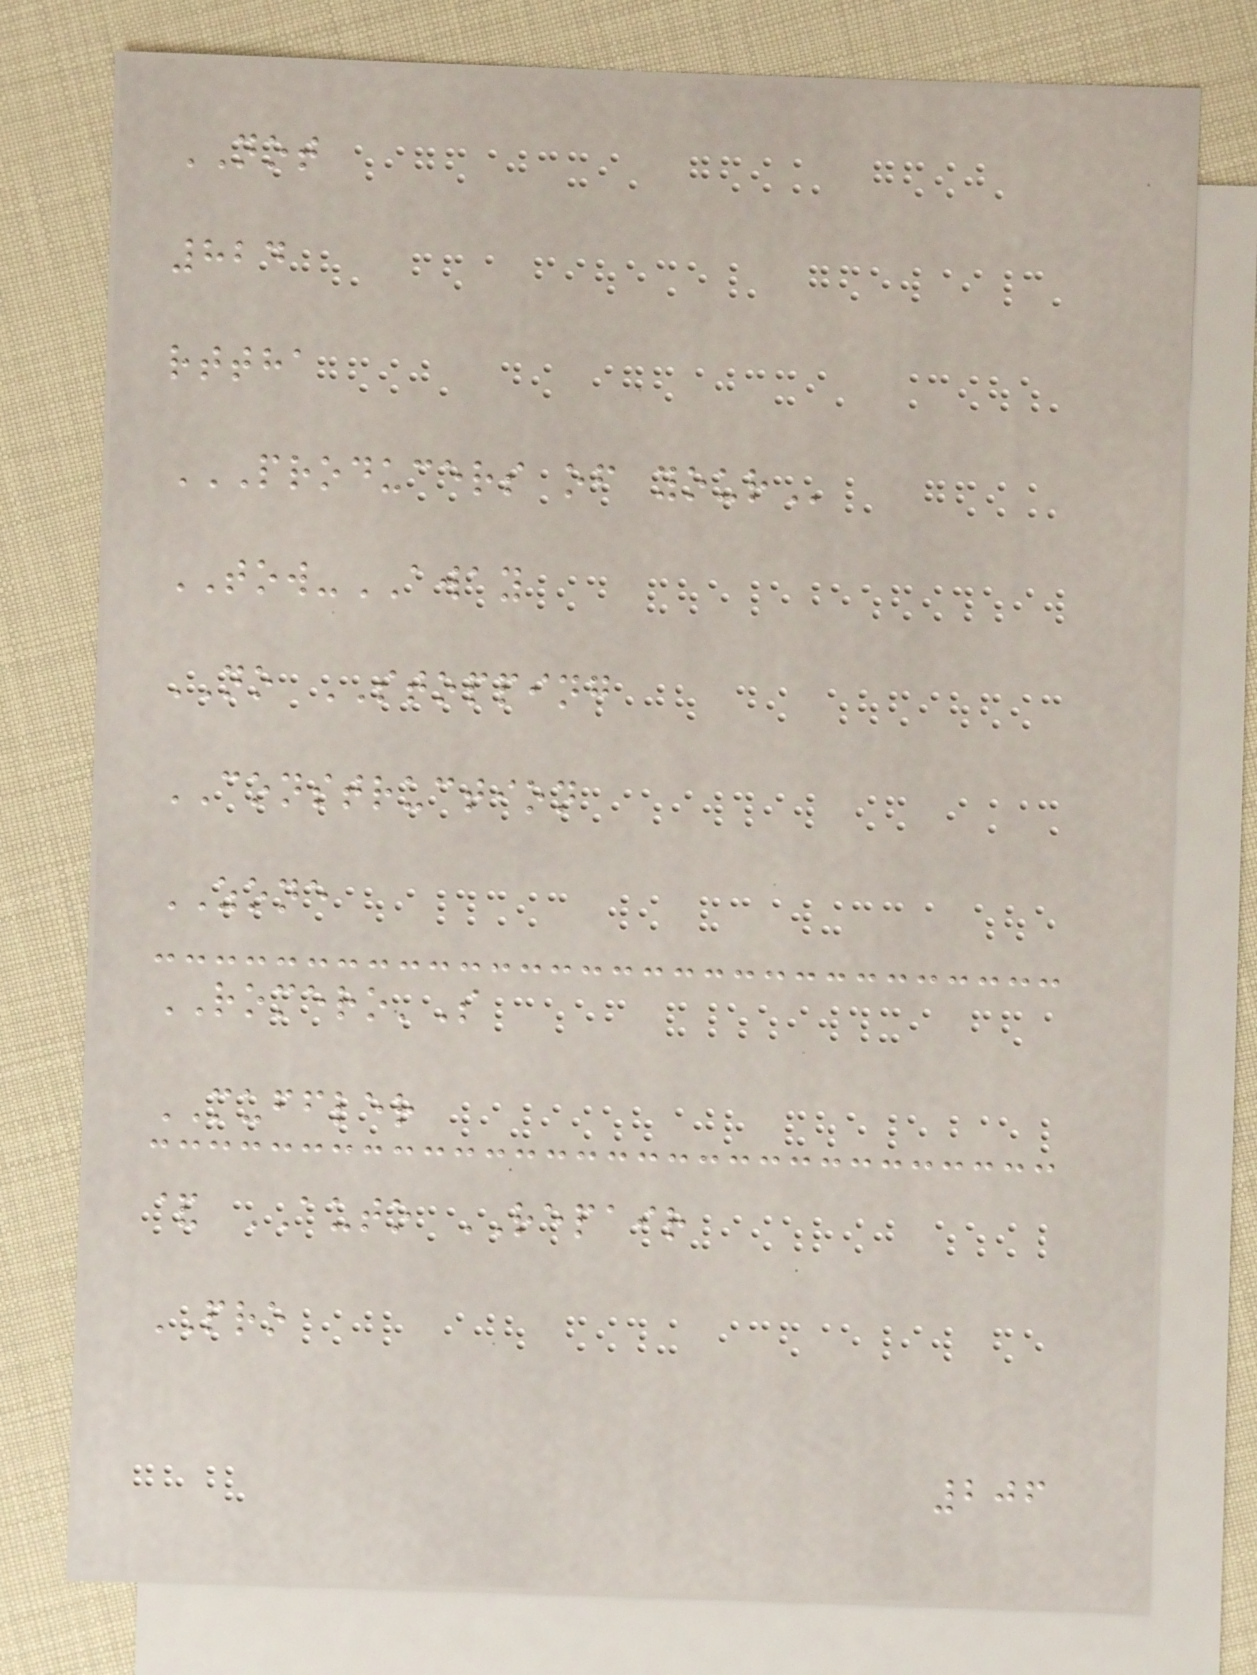NOT
824
rttha
PRODUCERS OF YOUR
TOW-AWAY
NO STOPPING
CONSTRUCTION
ZONE
ROMERO'S
MUFFLER
& AUTO REPAIR
PRO
206
